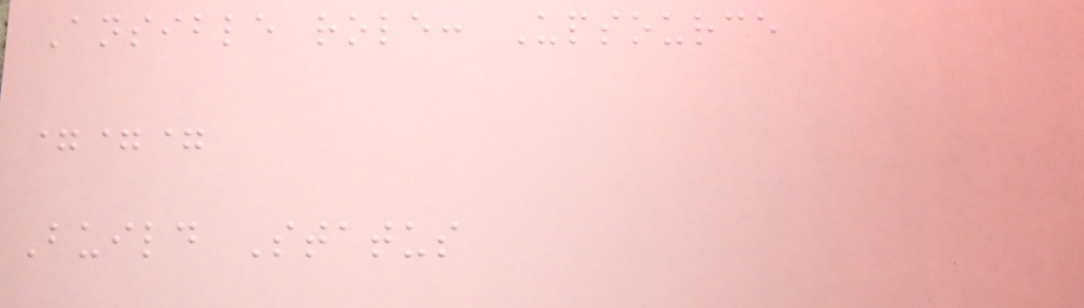Ansible role: Upsource
===
Build Status
